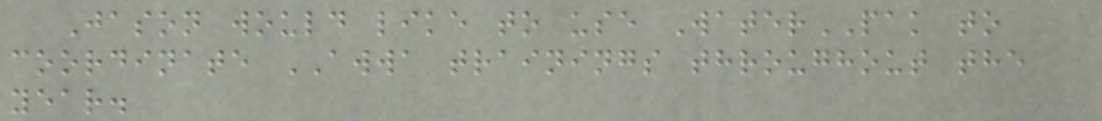Jason would like to use WaterPAK to
coordinate AWWA trainings throughout the
year.
